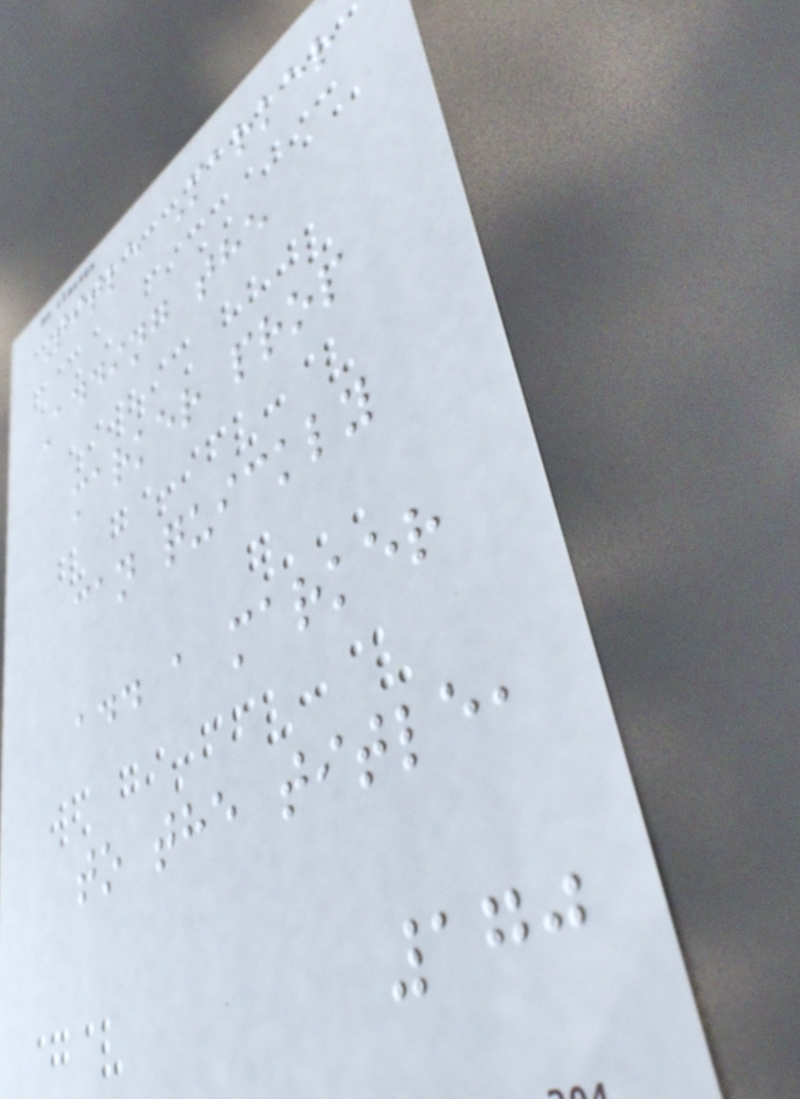Title Marker
Adding the
marker prop
can quickly
add a marker
to the title,
170
